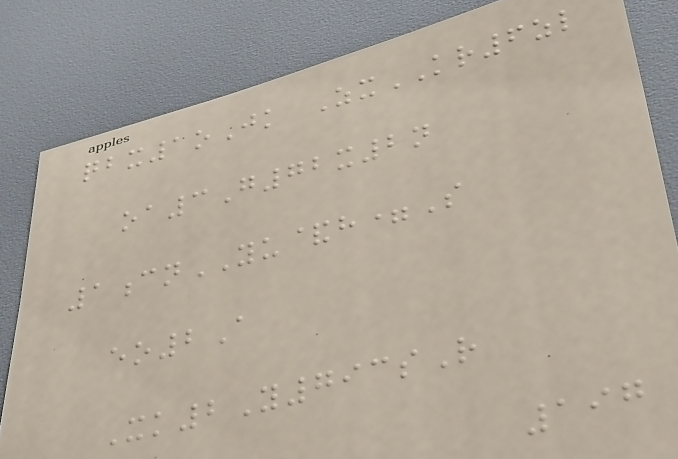qbx1oJk ZxKR6zl
oa3G72x2n
1cnYU&h=S
eo2A
Xk2Y793sR
197
